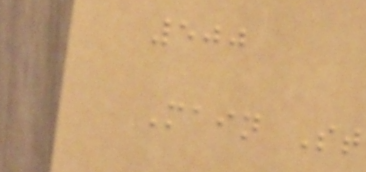500
Main St
